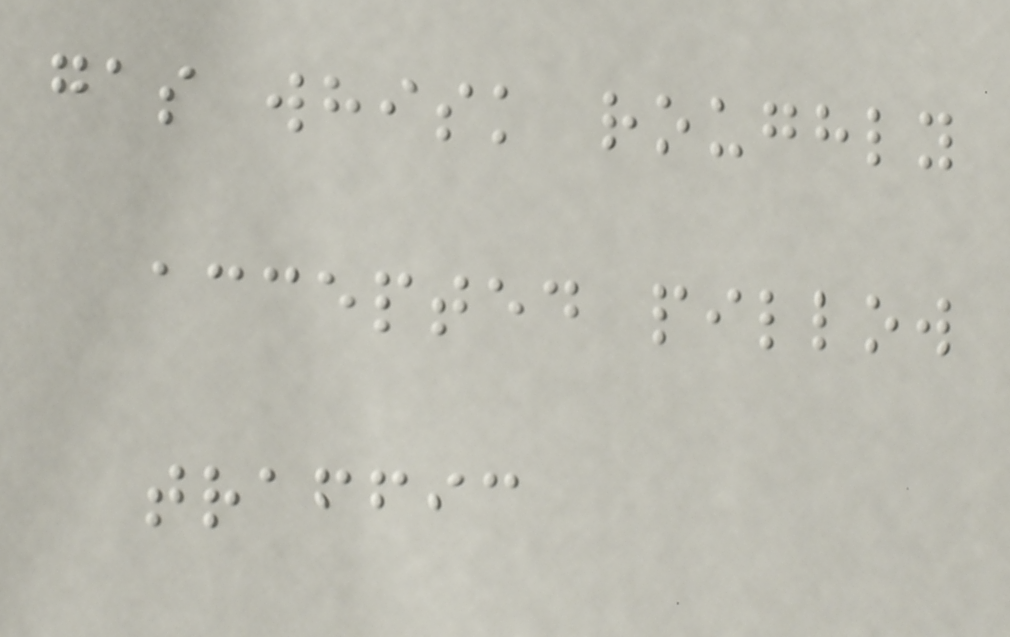gas whisk roughly
accepted pillow
traffic
